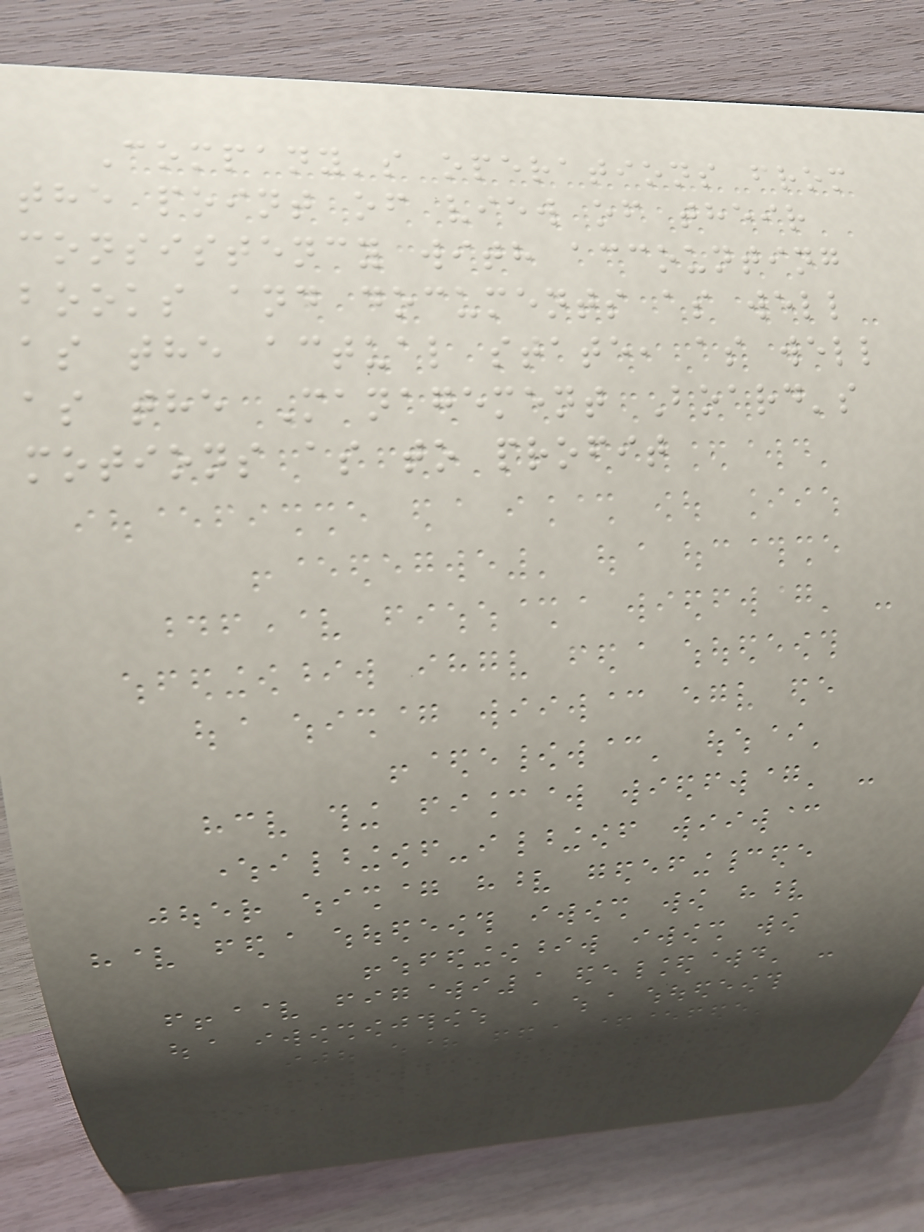Company's operations from
the point of view of their
consistency with accounting
books and documents as well
as the actual state, as well
as the Management Board's
motions as to profit
